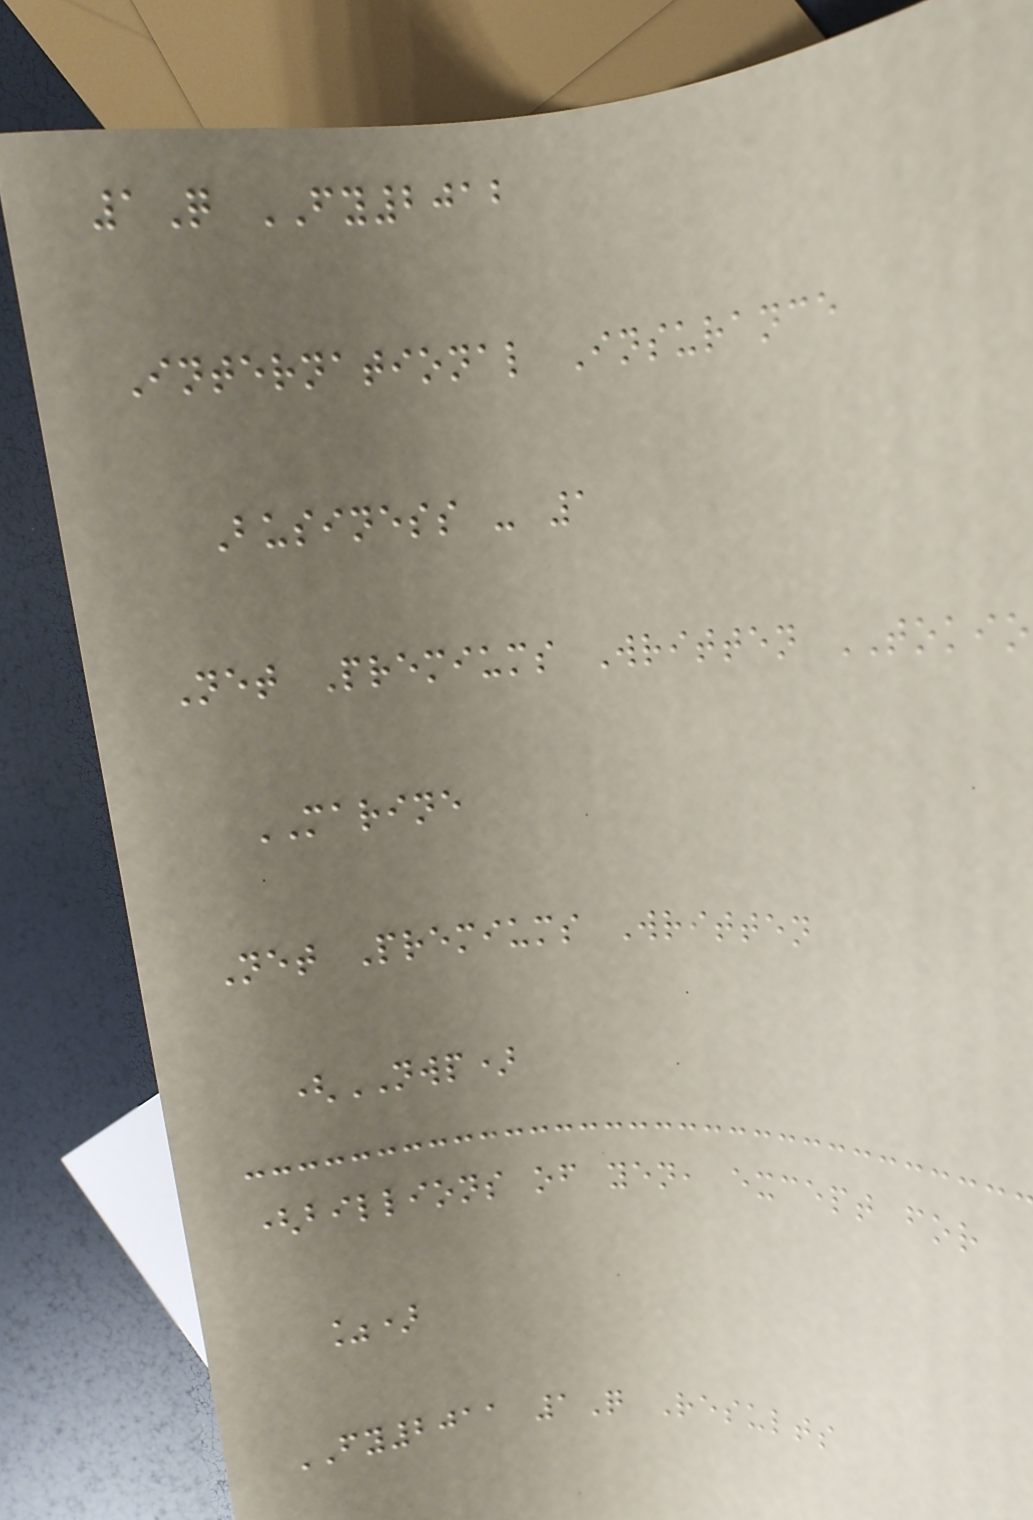1Q FY2012
International Insurance
Business - 1
Net Premiums Written TOKIO
MARINE
Net Premiums Written
(NWP)
(billions of yen, except for
%)
FY2011 1Q Results
